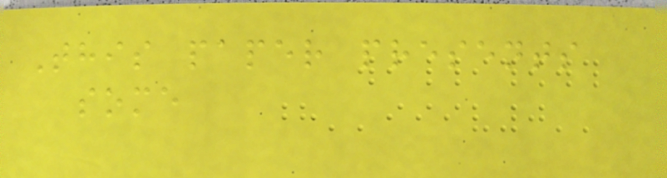This paper presents
some
